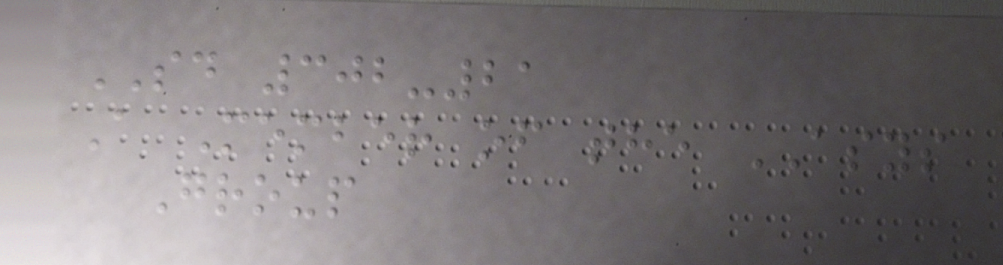SD 302-21
A Member of the ASYS
Group
